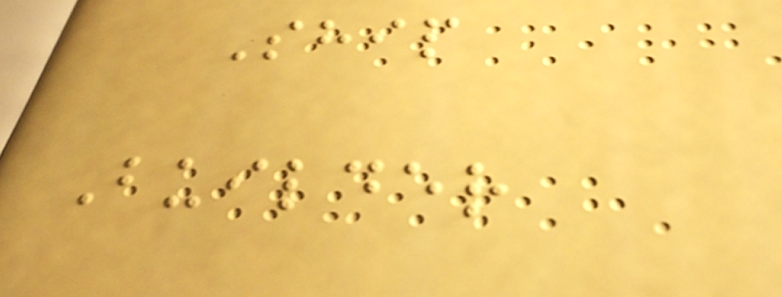Ship
Builder
